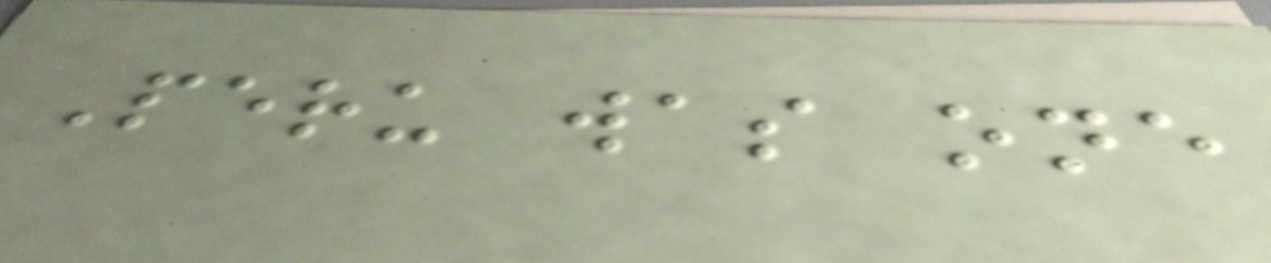Peru was one
